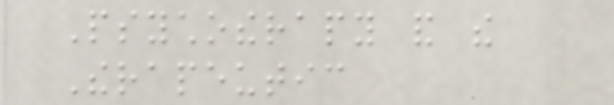Psychotherapy and the
Therapeutic
